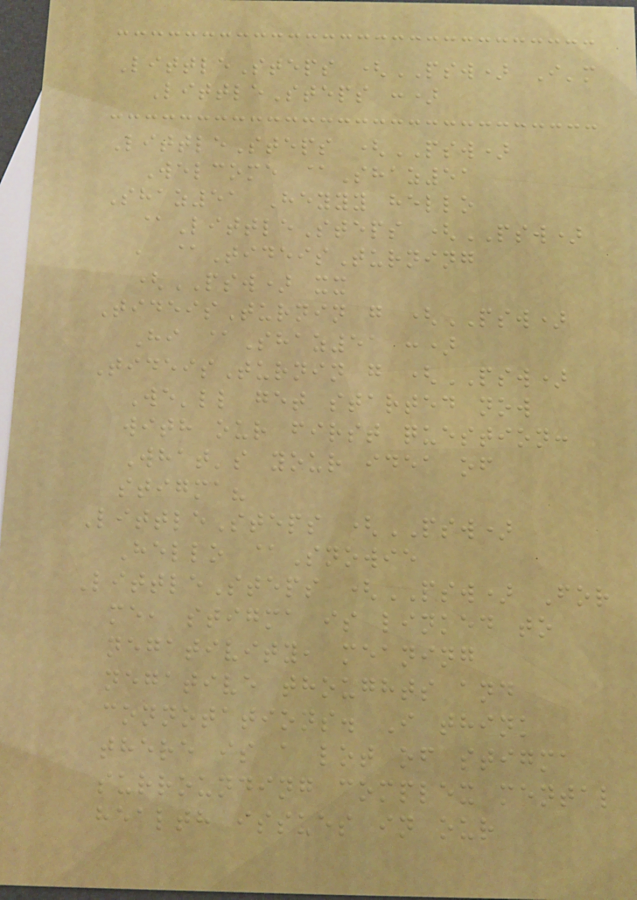LittleSteps (PSW) I'm
LittleSteps :)
LittleSteps (PSW)
Welcome @Shaz51
Shaz51 Heyyy hello
@LittleSteps (PSW)
, @TideisTurning
(PSW) xx
TideisTurnin g (PSW)
Hi @Shaz51 :)
TideisTurnin g (PSW)
We'll get started now
with our first question:
What's your idea of
stigma?
LittleSteps (PSW)
Hello @Snowie
LittleSteps (PSW) For
me, stigma is linked to
negativity, meaning
negative thoughts and
connotations. I think
there is a lot of stigma
surrounding complex mental
health issues in our
